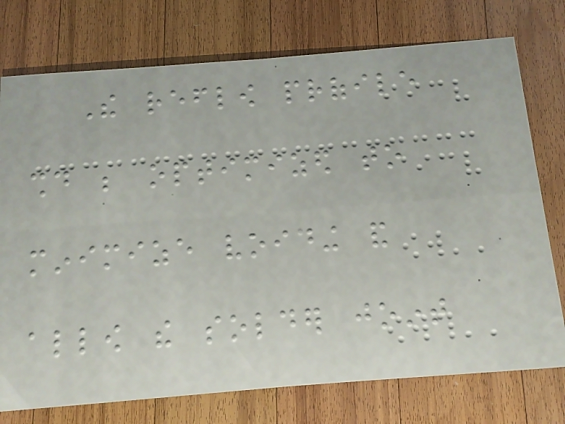The reflow profile
should be optimized to
minimize voiding and
allow the solder joint
